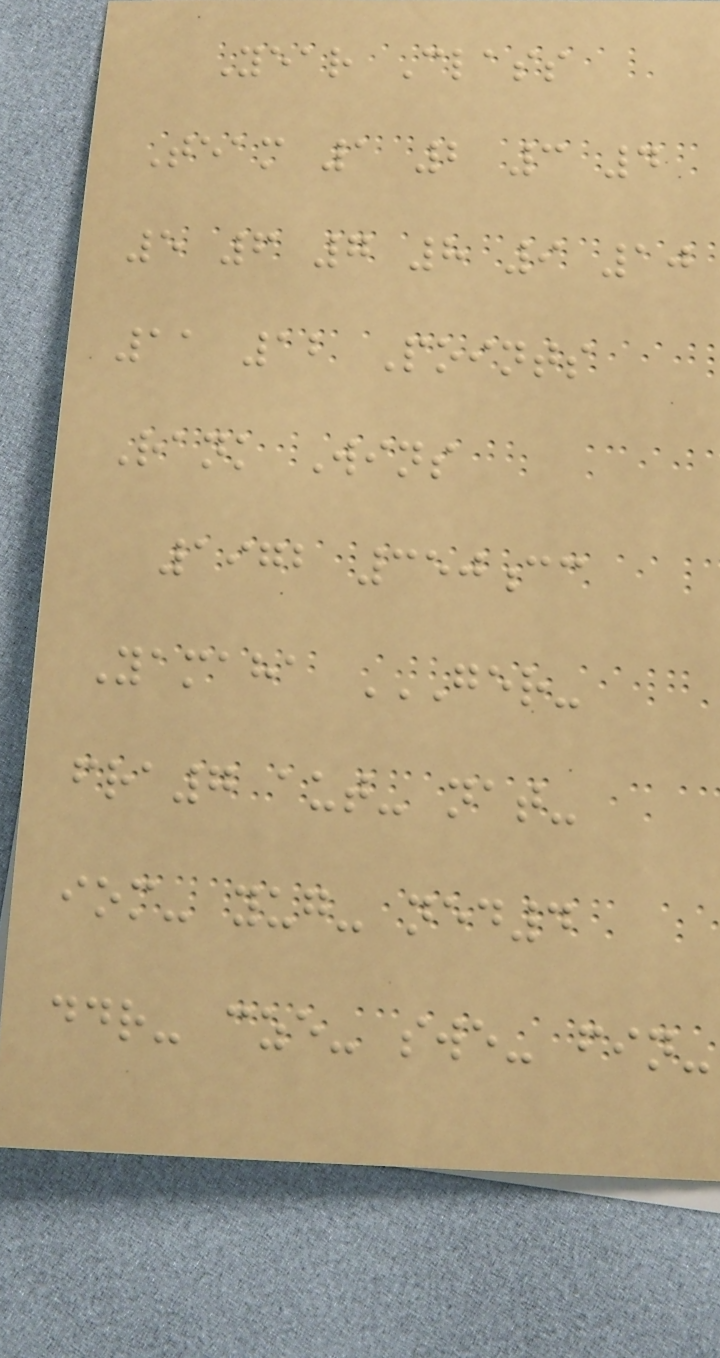Year Class
Team 1 2 3 4
5 6 7 8 9 10
11 12 Points
Rank Wins
1972 350cc
Yamaha GER-
FRA7 AUT- NAT-
IOM- YUG- NED4
DDR- CZE- SWE- FIN-
